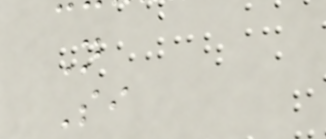N
Si
